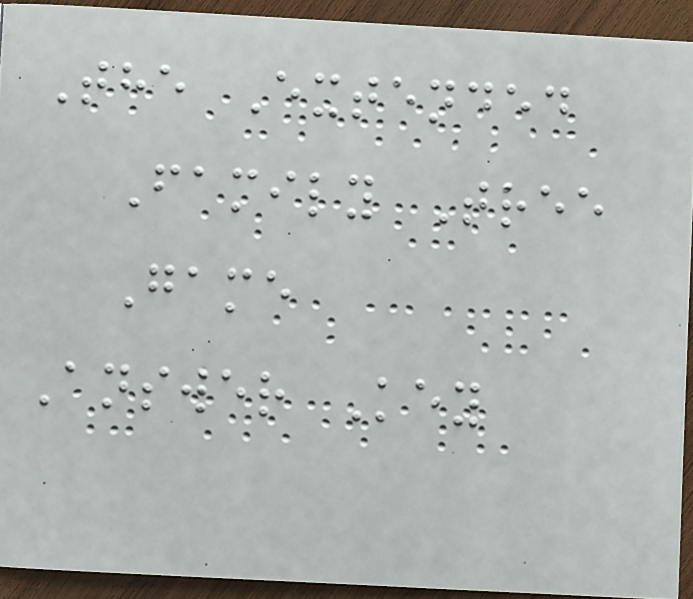The Extended
Family Tree
Game
Answer Key
